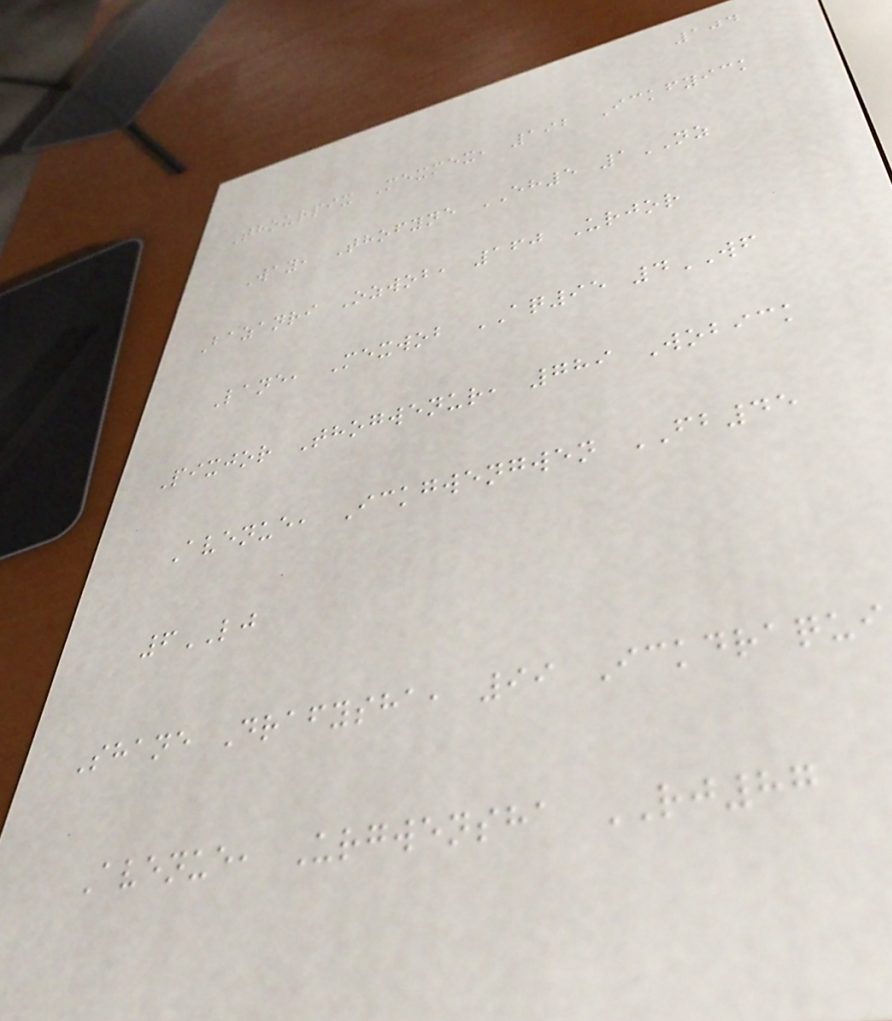104
Thourpix Mexmex, 192 Ickfyick
Way, Thofyne EH5 1NZ
Bazanri Ozwob, 160 Urjor
Lane, Mexwob AQ95 4WF
Pixjor Thogwenur, 789 Wobick
Avenue, Ickgwengwen FB45
6LJ
Shane Drafysha, 99 Ickdraqui
Avenue, Urgwensha RJ87
